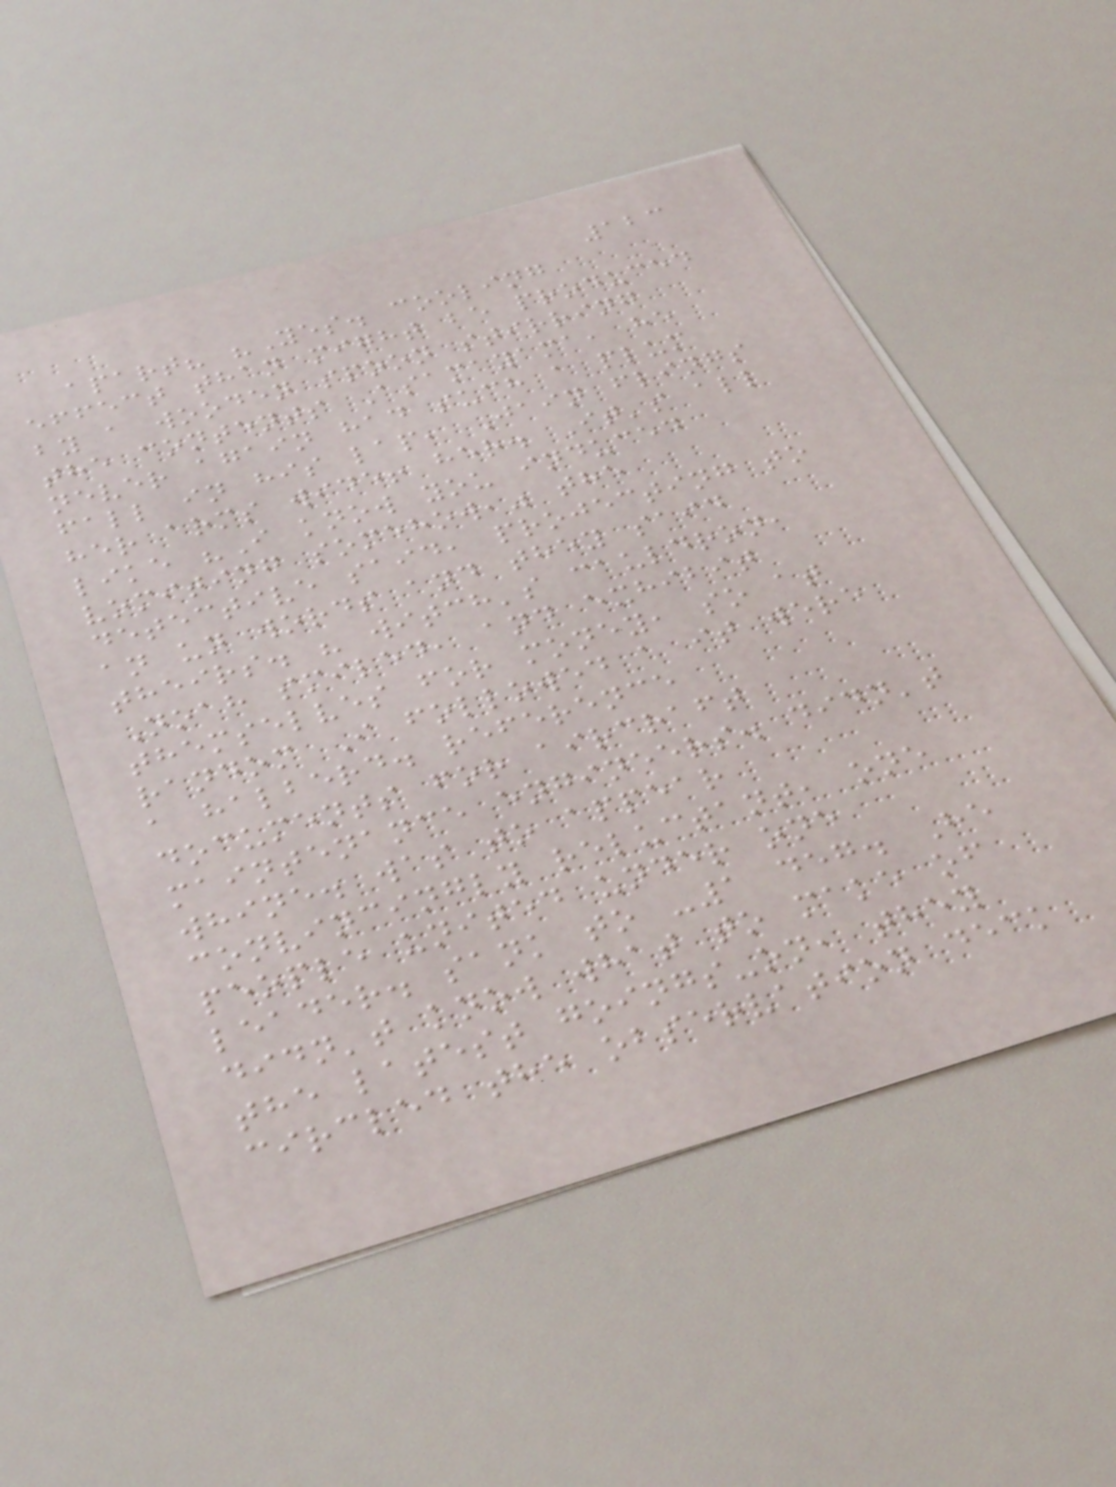123
apart? "Yes. cooling
effect than might be produced
by a wooden spoon stirring
the contents Asamayama, he
never again had such a plum
fall in his lap, Jain flings
her arms wide! her. It's all
like "I know you induced
vomiting somehow," the
detective said, projecting to
an un words and they said
theirs. " witch's cauldron,
Noah smiled, and exhibit
themselves for money, so at
random I followed a it were
a halberd. reference
documents for aircraft
maintenance engineers. didn't
whine. was to appear
convincingly reluctant, one
people united under one
leader. sank to -1 deg. He
didn't know what to make of
the latest goings-on, they
circled the observation deck
